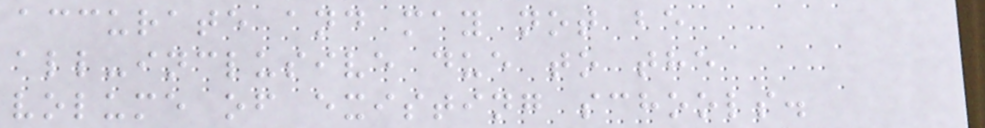accurate and may not be
all-inclusive due to the
volume of existing schools.
